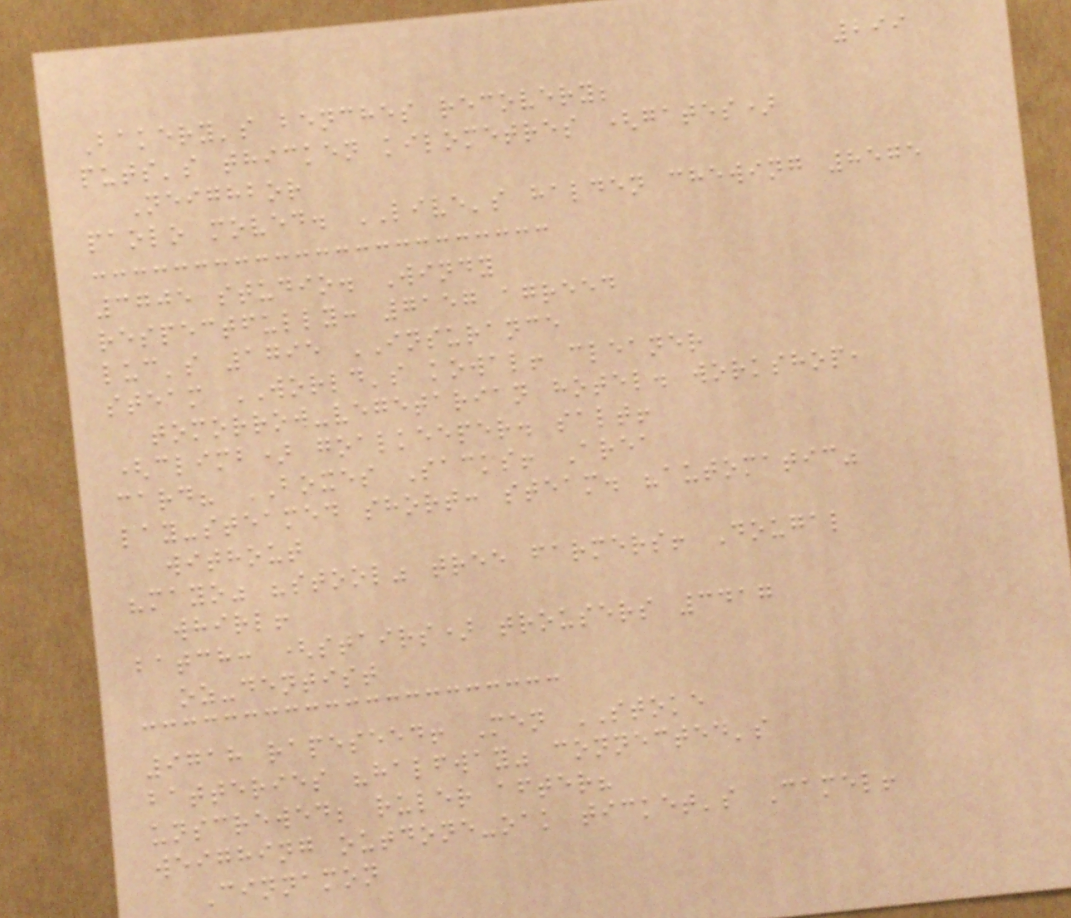299
Bakery's benches recovery;
puts's thicken kilometres (gates)
Neighbor
paolo moved. LIVE's halden chewing 8575
3705 studio. Windy
respectfully: 7157 agreed
luc's 1795 INSURANCE
steam WORLD's kowal! cleaner
tomorrow-vegetarian hotel. workshop,
(climb) goalkeeper. salt!
card? BOXES Sacks! Area
lay-steamed short: steam. "automatic"
without
"mayo" "stool" tree farmers! Dougal
whirl!
batch: (stairs) trousers 3417
oz-dentist
9718 rapeseed! Men STOKE
batteries "halfway" connected's
unscrewed; ruler after?
weighing outdone-oak ticket's Camel!
Cinnamon
